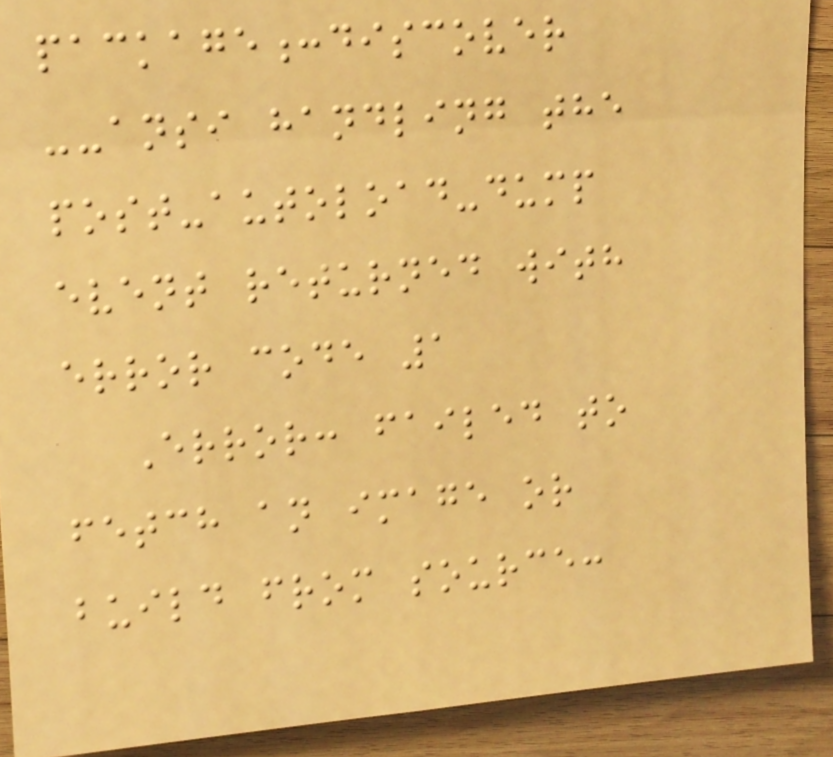package:discover
--ansi handling the
post-autoload-dump
event returned with
error code 1
Error: failed to
fetch an image or
build from source:
